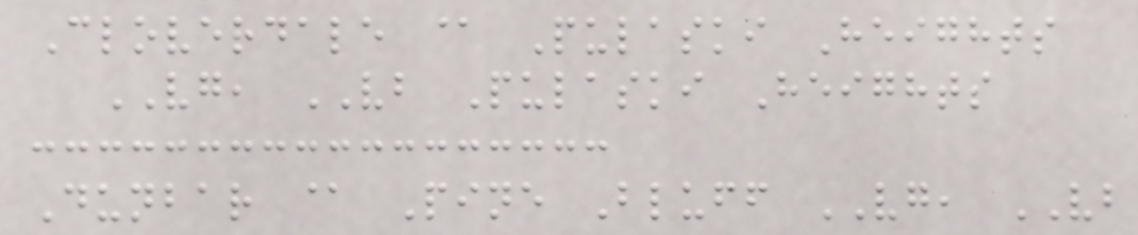Cloverdale @ Pulaski Heights
VG, VB Pulaski Heights
Dunbar @ Pine Bluff VG, VB
